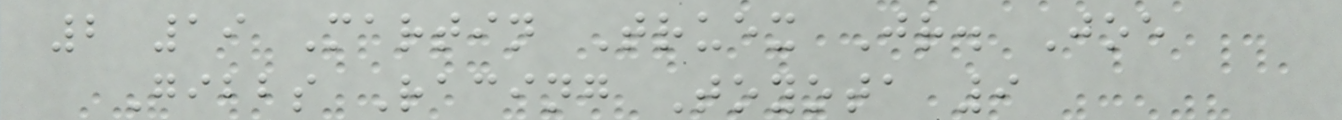2 19 Martin Truex Jr. Joe
Gibbs Racing Toyota 9
